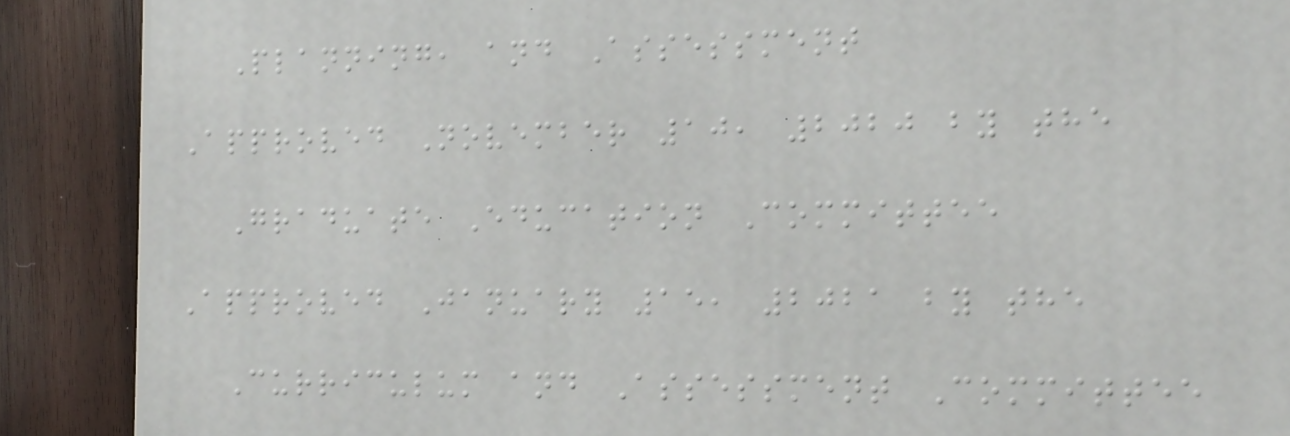Planning, and Assessment
Approved November 10, 2020 by the
Graduate Education Committee
Approved January 15, 2021 by the
Curriculum and Assessment Committee
